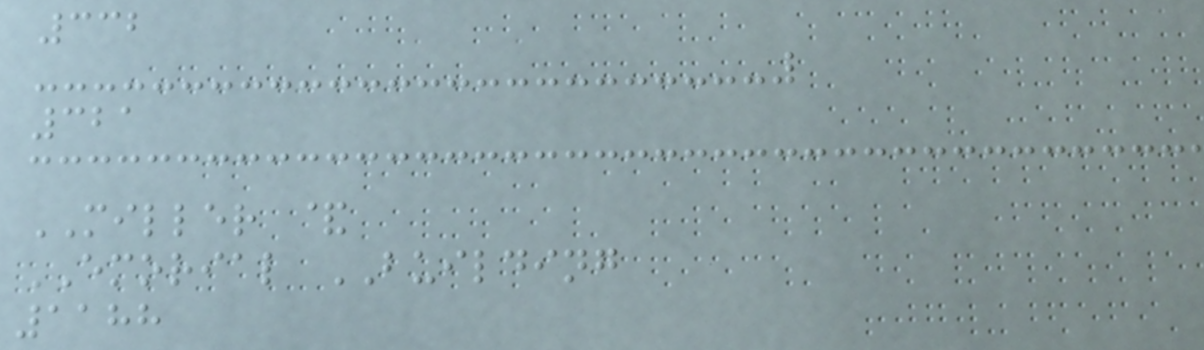332
321
MILLER &
EMORIAL BUILDING
1188
